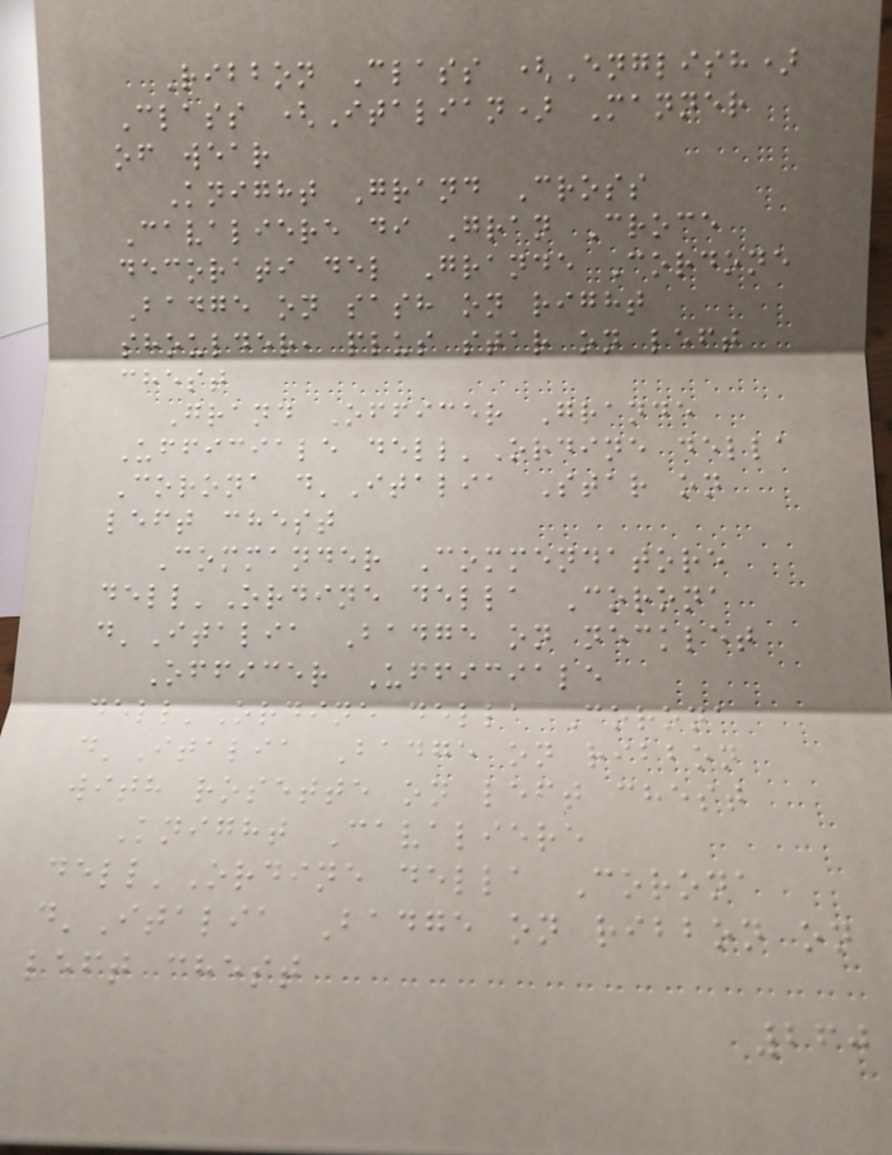Ribbon Class (English)
Class (Italian) Manner
of wear
Knight Grand Cross
Cavaliere di Gran Croce
decorati del Grande Cordone
Badge on sash on right
shoulder, plus star on left
chest
Grand Officer Grande
Ufficiale dell'Ordine della
Corona d'Italia Star on
left chest
Commander Commendatore
dell'Ordine della Corona
d'Italia Badge on necklet
Officer Ufficiale
dell'Ordine della Corona
d'Italia Badge on ribbon
with rosette on left chest
Knight Cavaliere
dell'Ordine della Corona
d'Italia Badge on ribbon on
left chest
260
